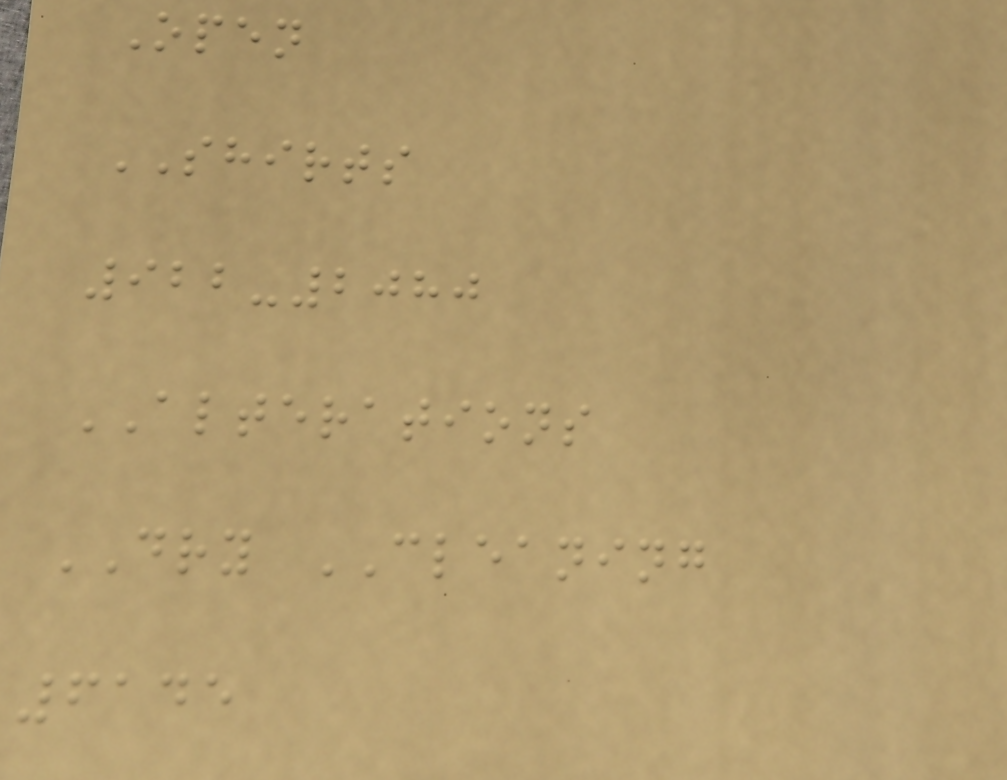Open
SHIRTS
922-2080
ALTERATIONS
DRY CLEANING
6145
